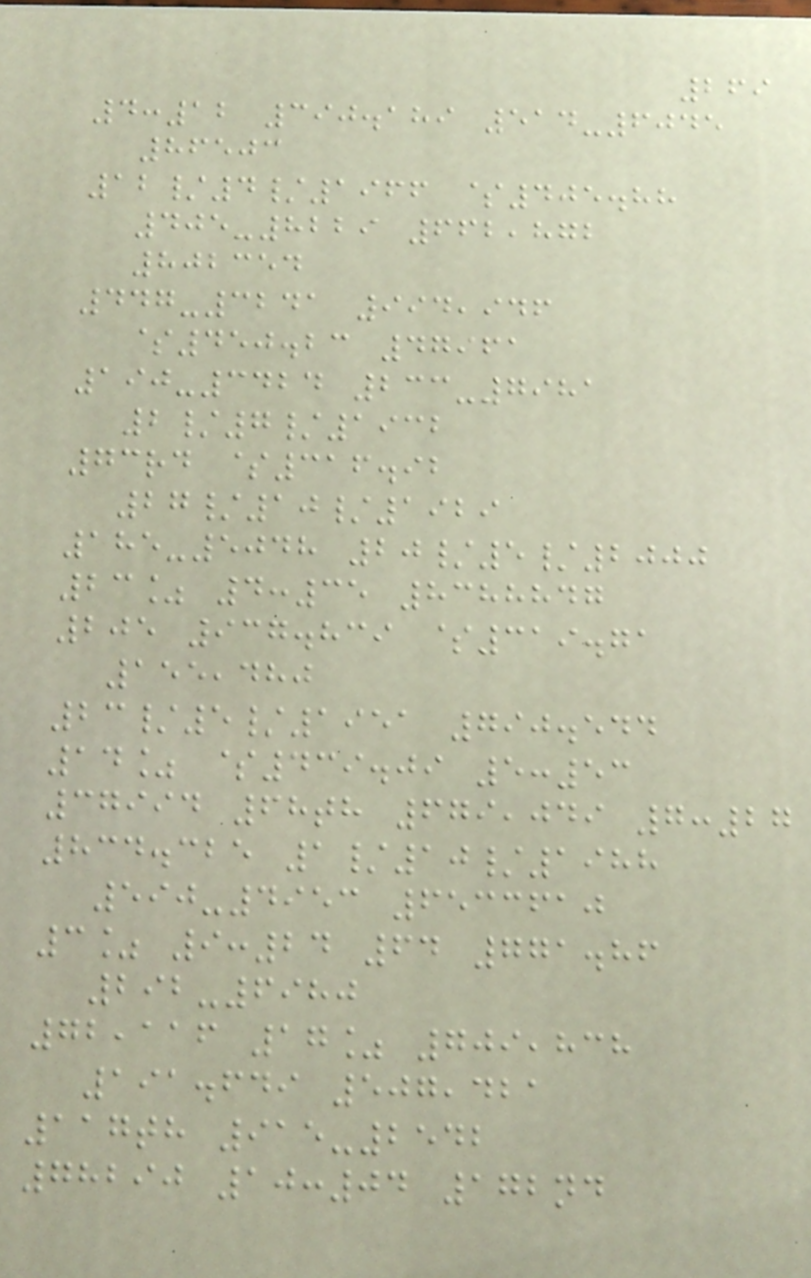269
4:12 390.189 514-6045
86503
12/4/1966 $405.88
405-8229 662,872
802354
447-3241 994,946
$450.23 47961
190-3424 233-7981
2/7/1932
73rd $316.92
27/10/1929
185-5048 20/5/2000
23% 4:35 8388847
205 937.839 $319.71
155,480
23/5/1951 790.544
14% $439.09 5:53
37994 68th 679,049 7:27
834.325 1/10/1988
590-4953 6533610
3% 9:24 64 771.86
292-6980
72,116 17% 709,838
191.649 507,421
117th 915-2542
78290 10:04 172nd
